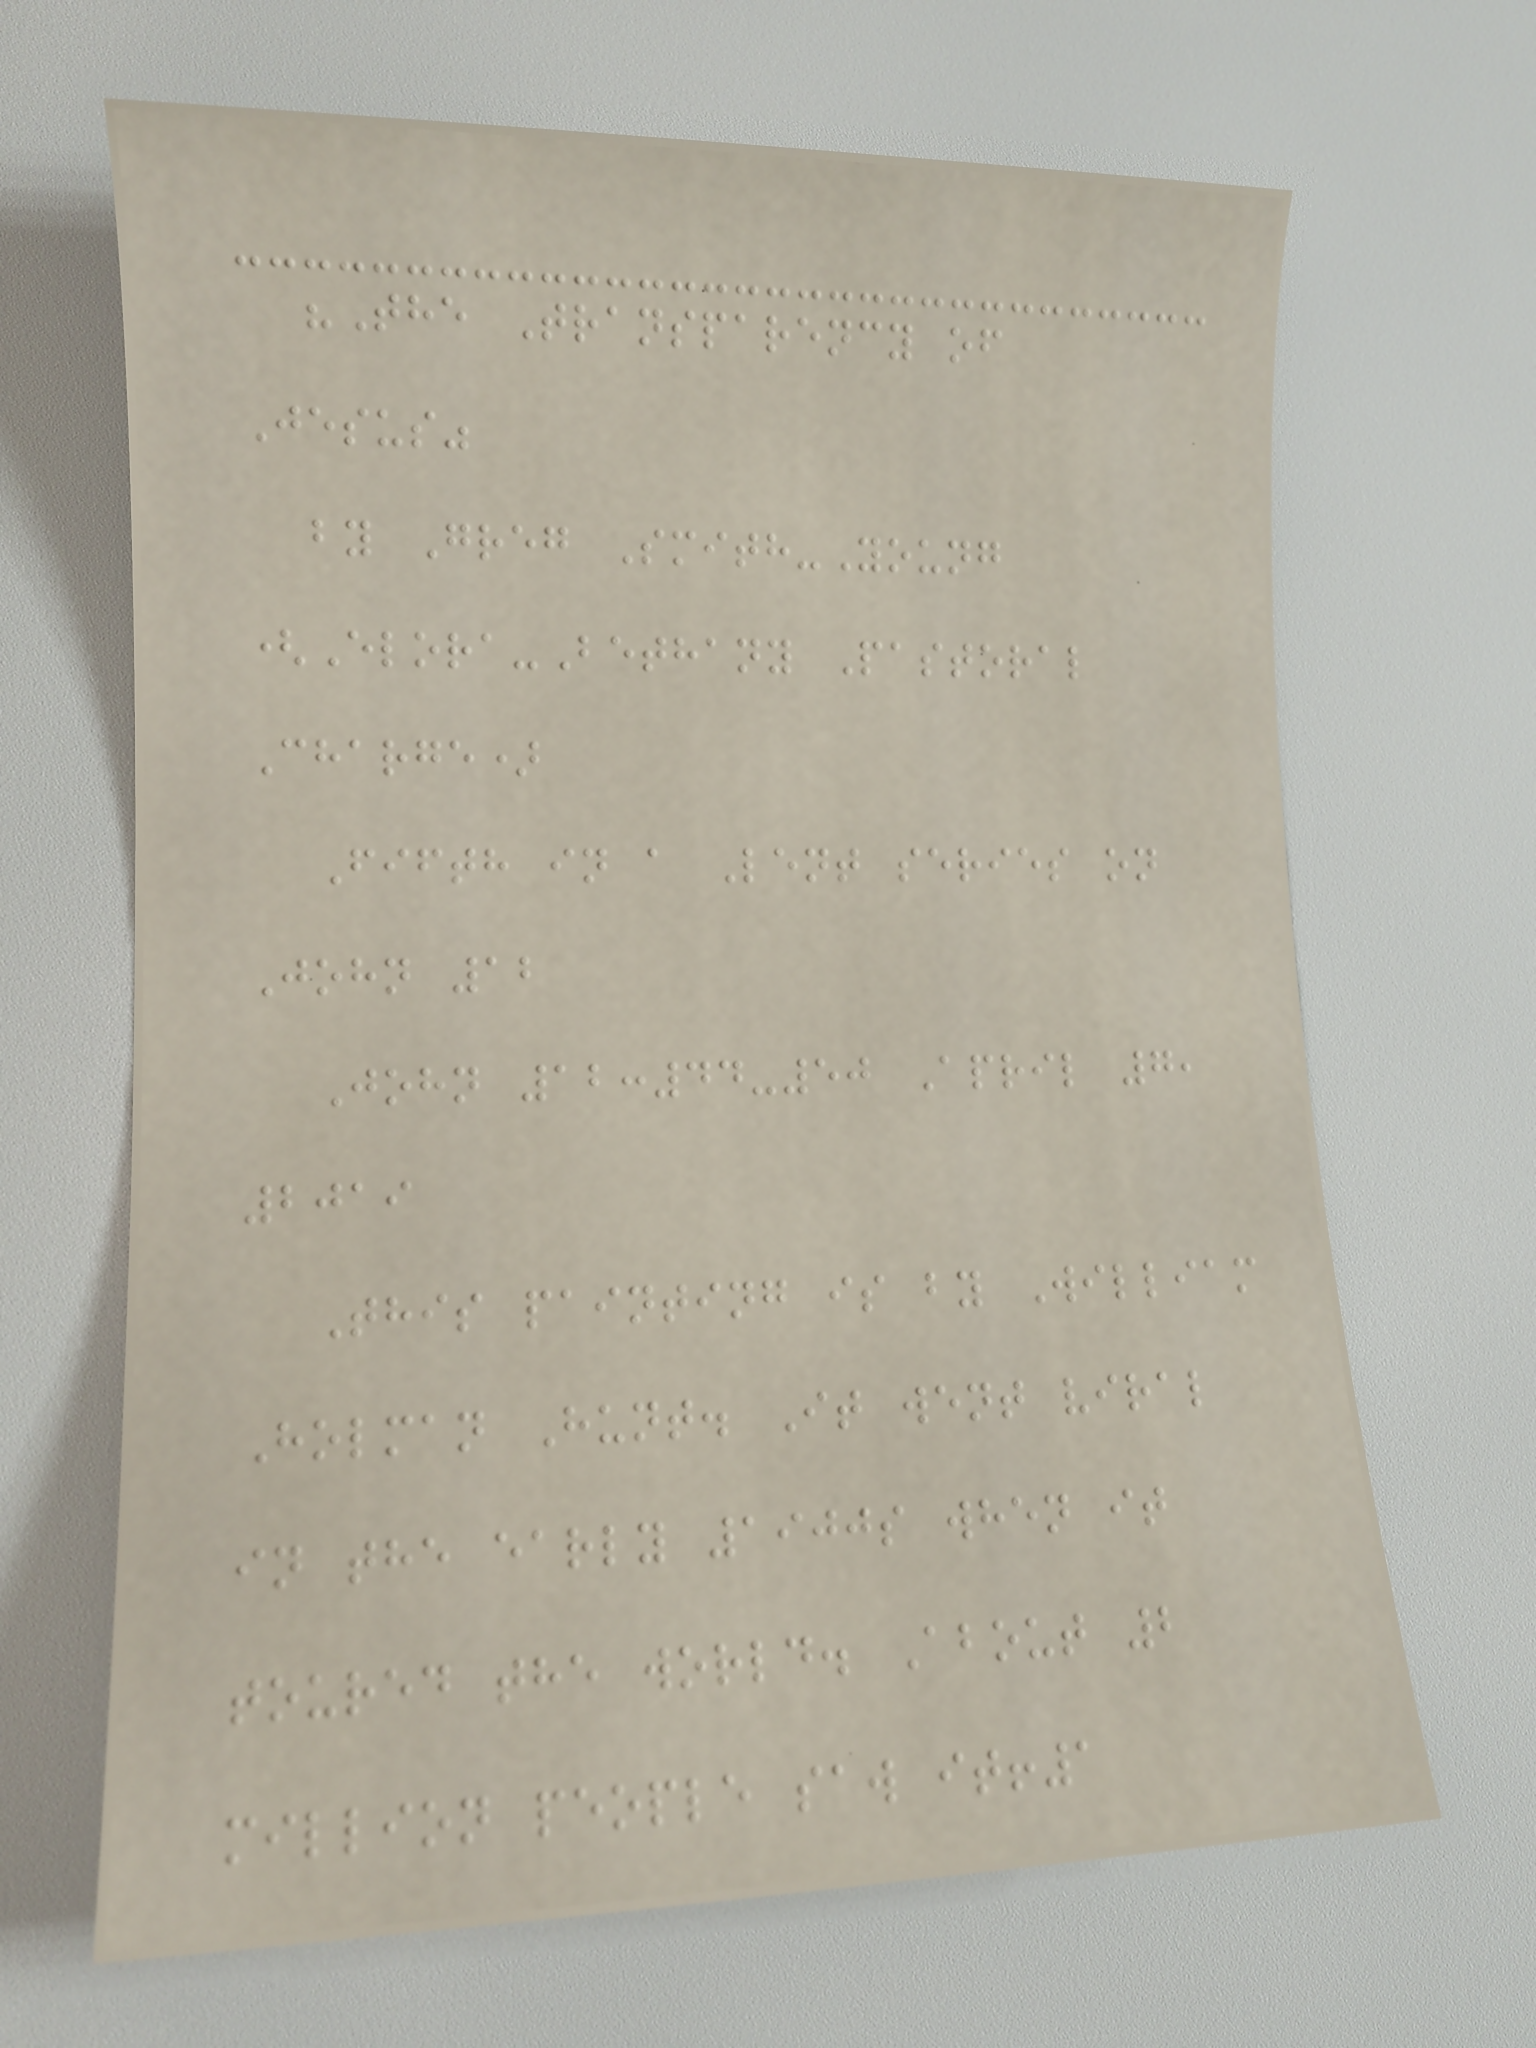"The Transparency of
Jesus"
by Greg Smith-Young
(Elora-Bethany Pastoral
Charge)
Fifth in a Lent series on
John 12
John 12:44-50 April 7,
2019
This painting is by William
Holman Hunt. It went viral
in the early 1900s when it
toured the world. About 2
million people saw it!1
